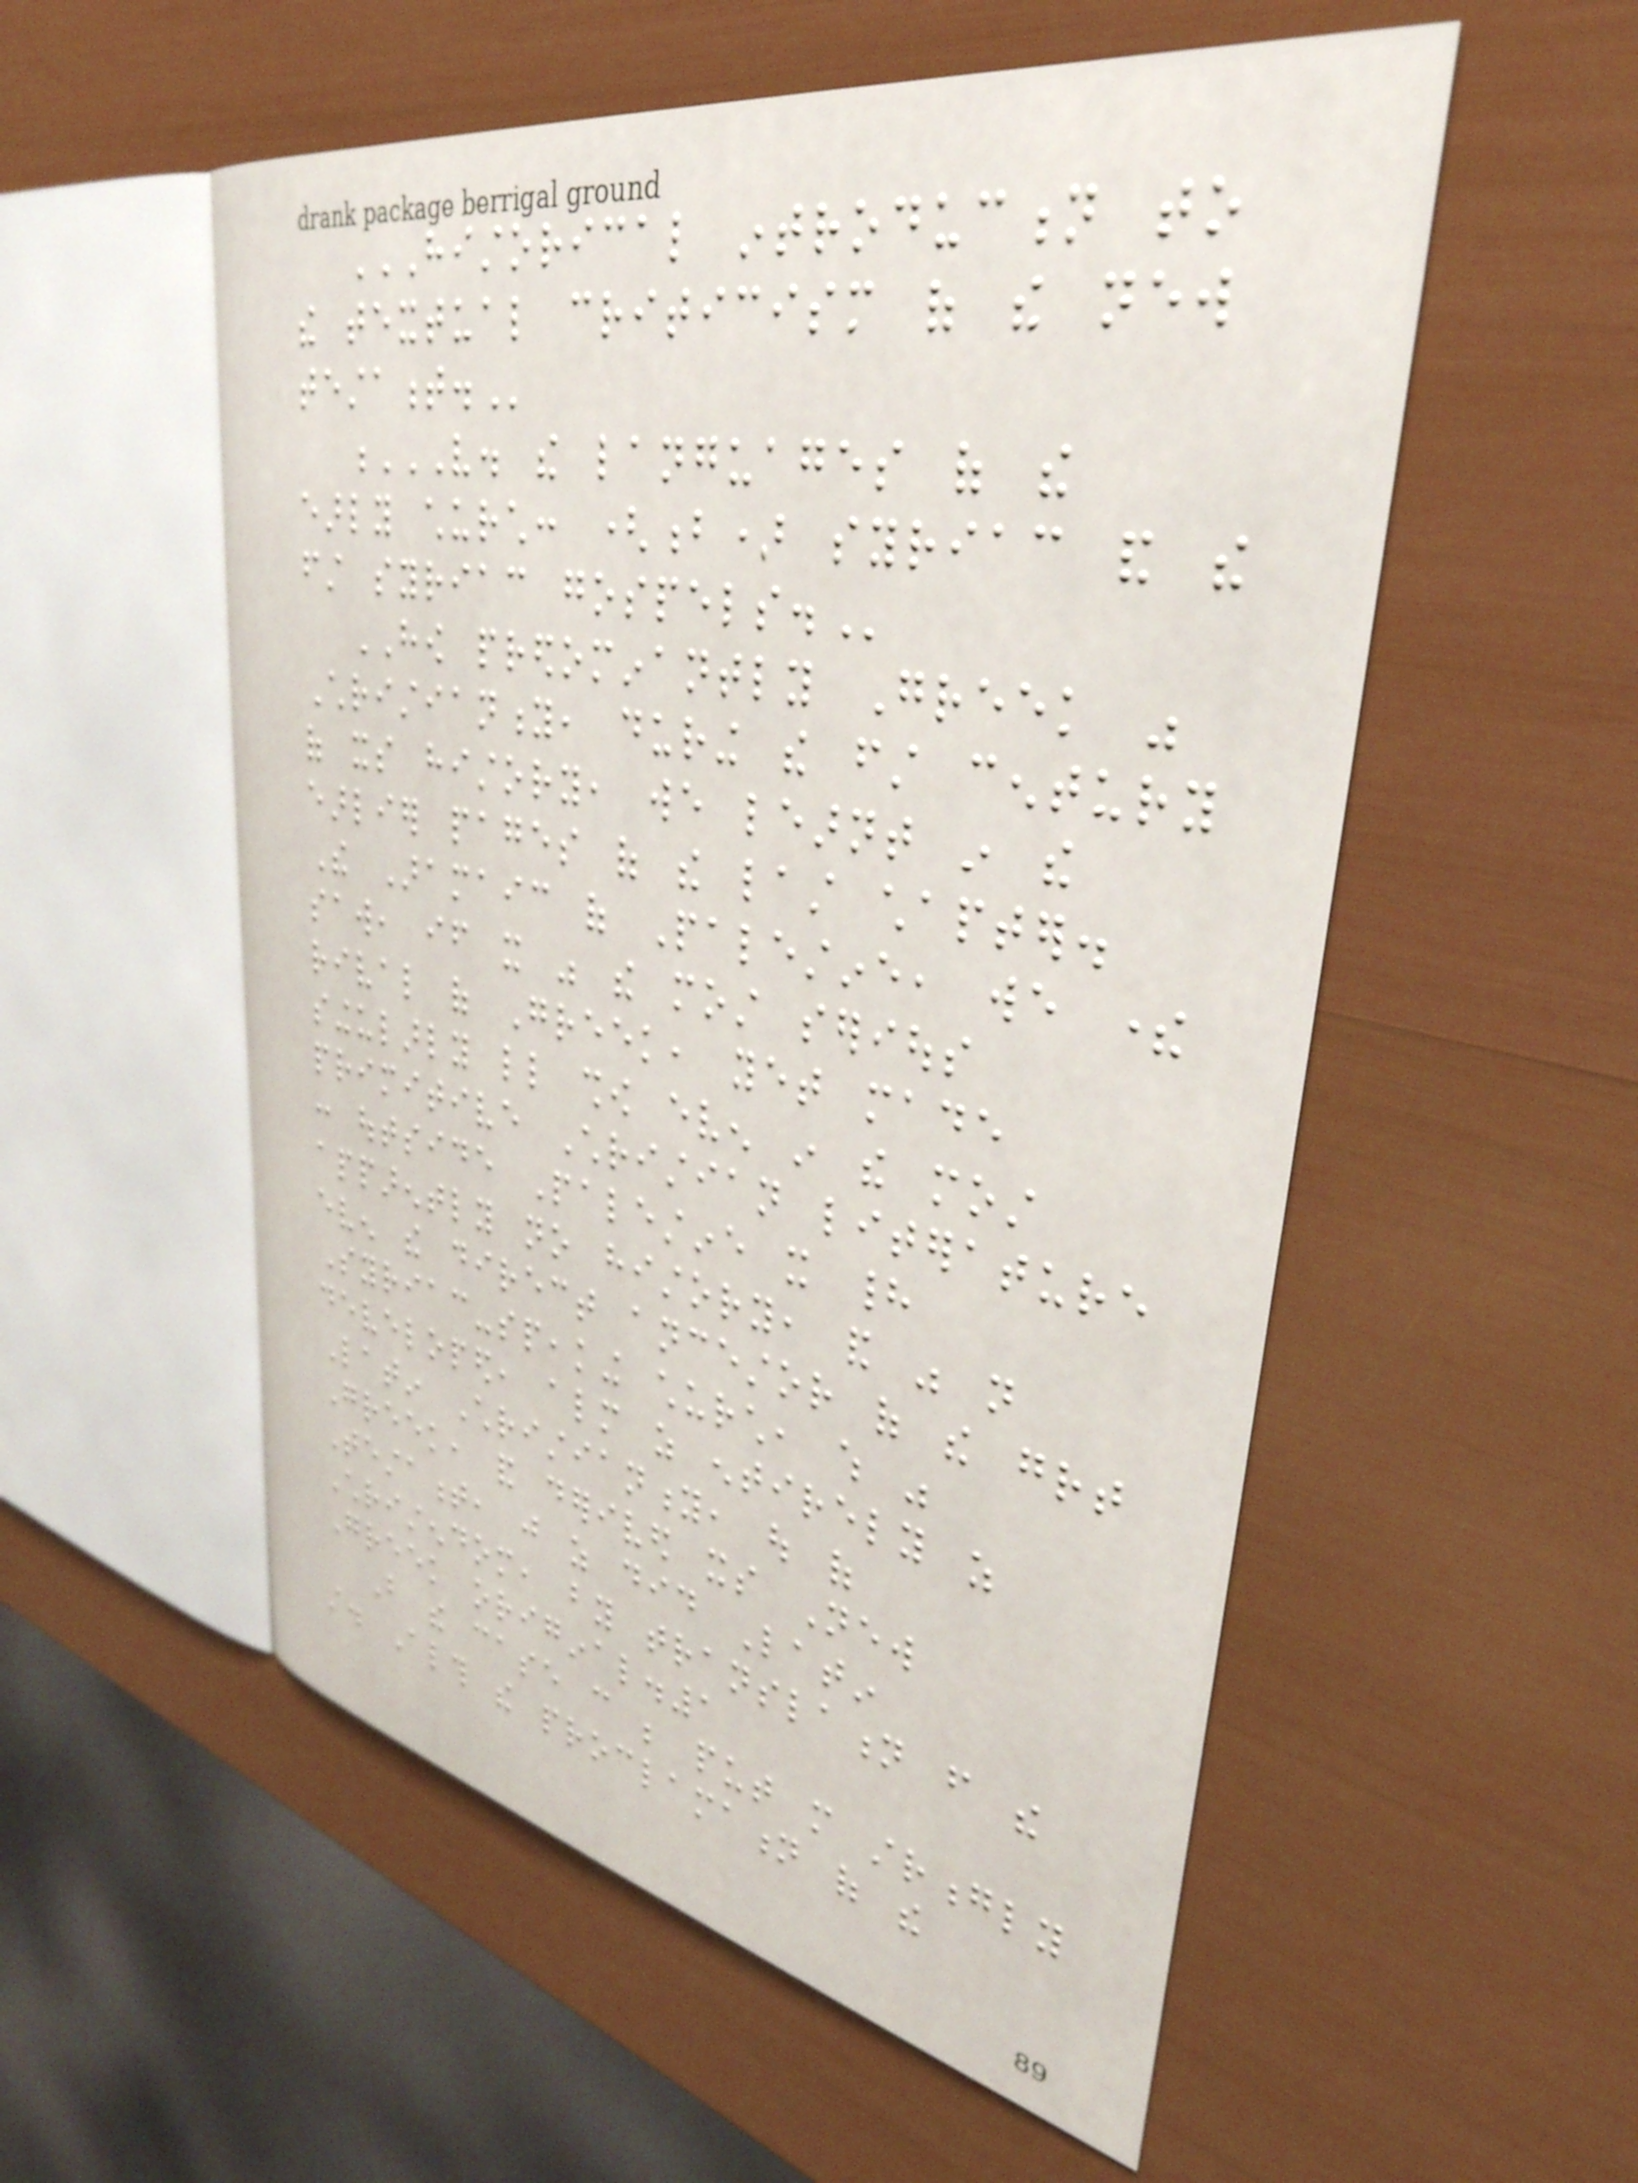HISTORICAL INTRODUCTION TO
THE TEXTUAL CRITICISM OF THE NEW
TESTAMENT.
V. THE LANGUAGES OF THE
EARLY CHURCH: (B) SYRIAC AND THE
FIRST SYRIAC GOSPELS.
HOW predominantly Greek was
Christianity, during the first century
of its history, we learnt in the
earlier pages of the last chapter.
The Aramaic of Palestine, we there
saw, if it was the most serious
rival of Greek, yet made
singularly little show even in the most
primitive Christian literature
: outside Palestine it had
apparently no history, and was not
even the direct ancestor of the great
Syriac-speaking church, which was
developed, almost as entirely as
Latin Christianity, out of
Greek, and derived its New
Testament, just as did Latin
Christendom, by translation from the
Greek original.1
But the case can be put more strongly
still. Although the proclamation of the
